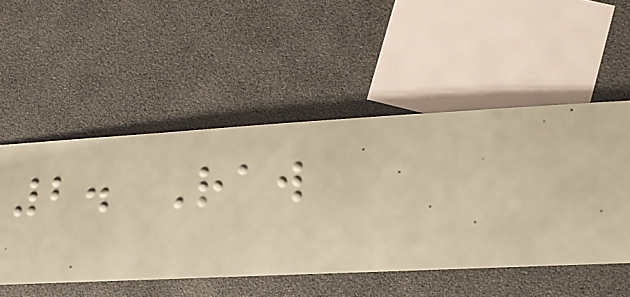2. Raw
